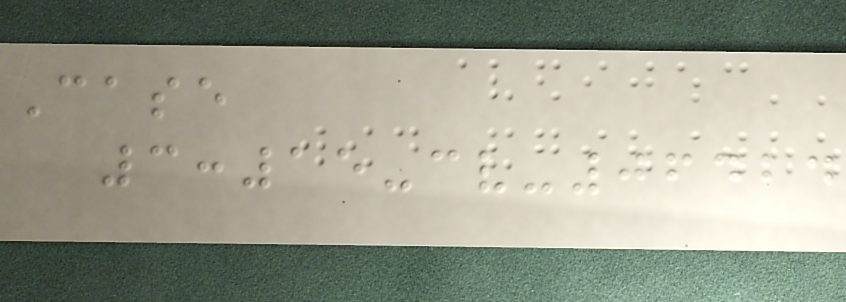Case
3:15-cv-06424
